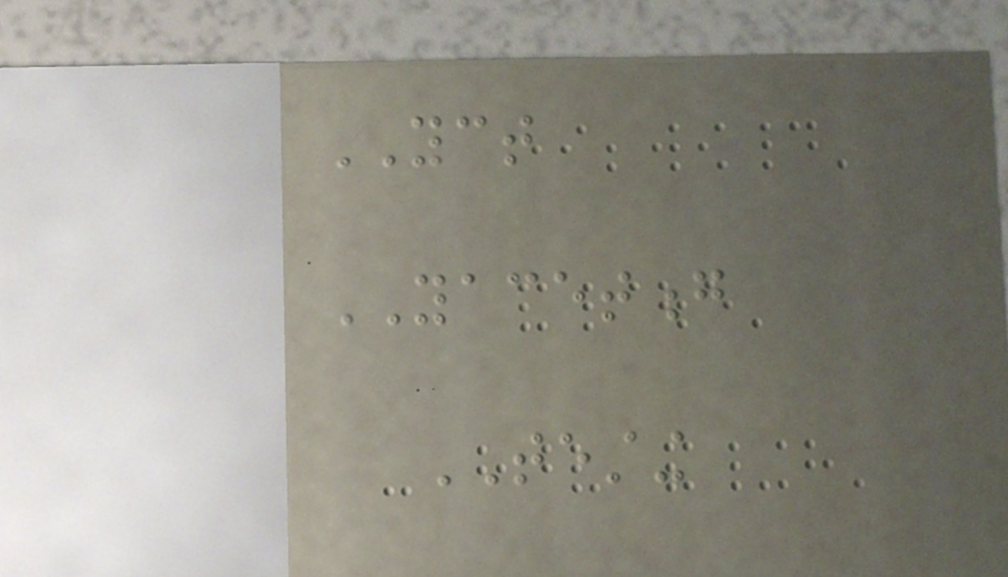YCT
YACETONG
TESTING
